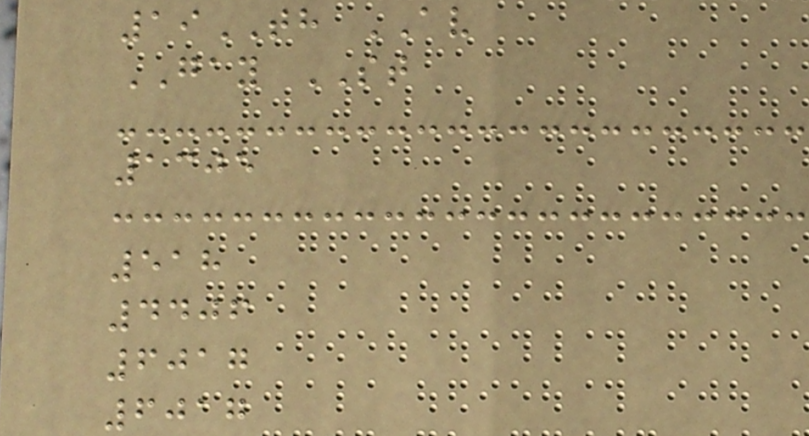19TH AV
GAY ST
1305
518
4406
6017
6017
